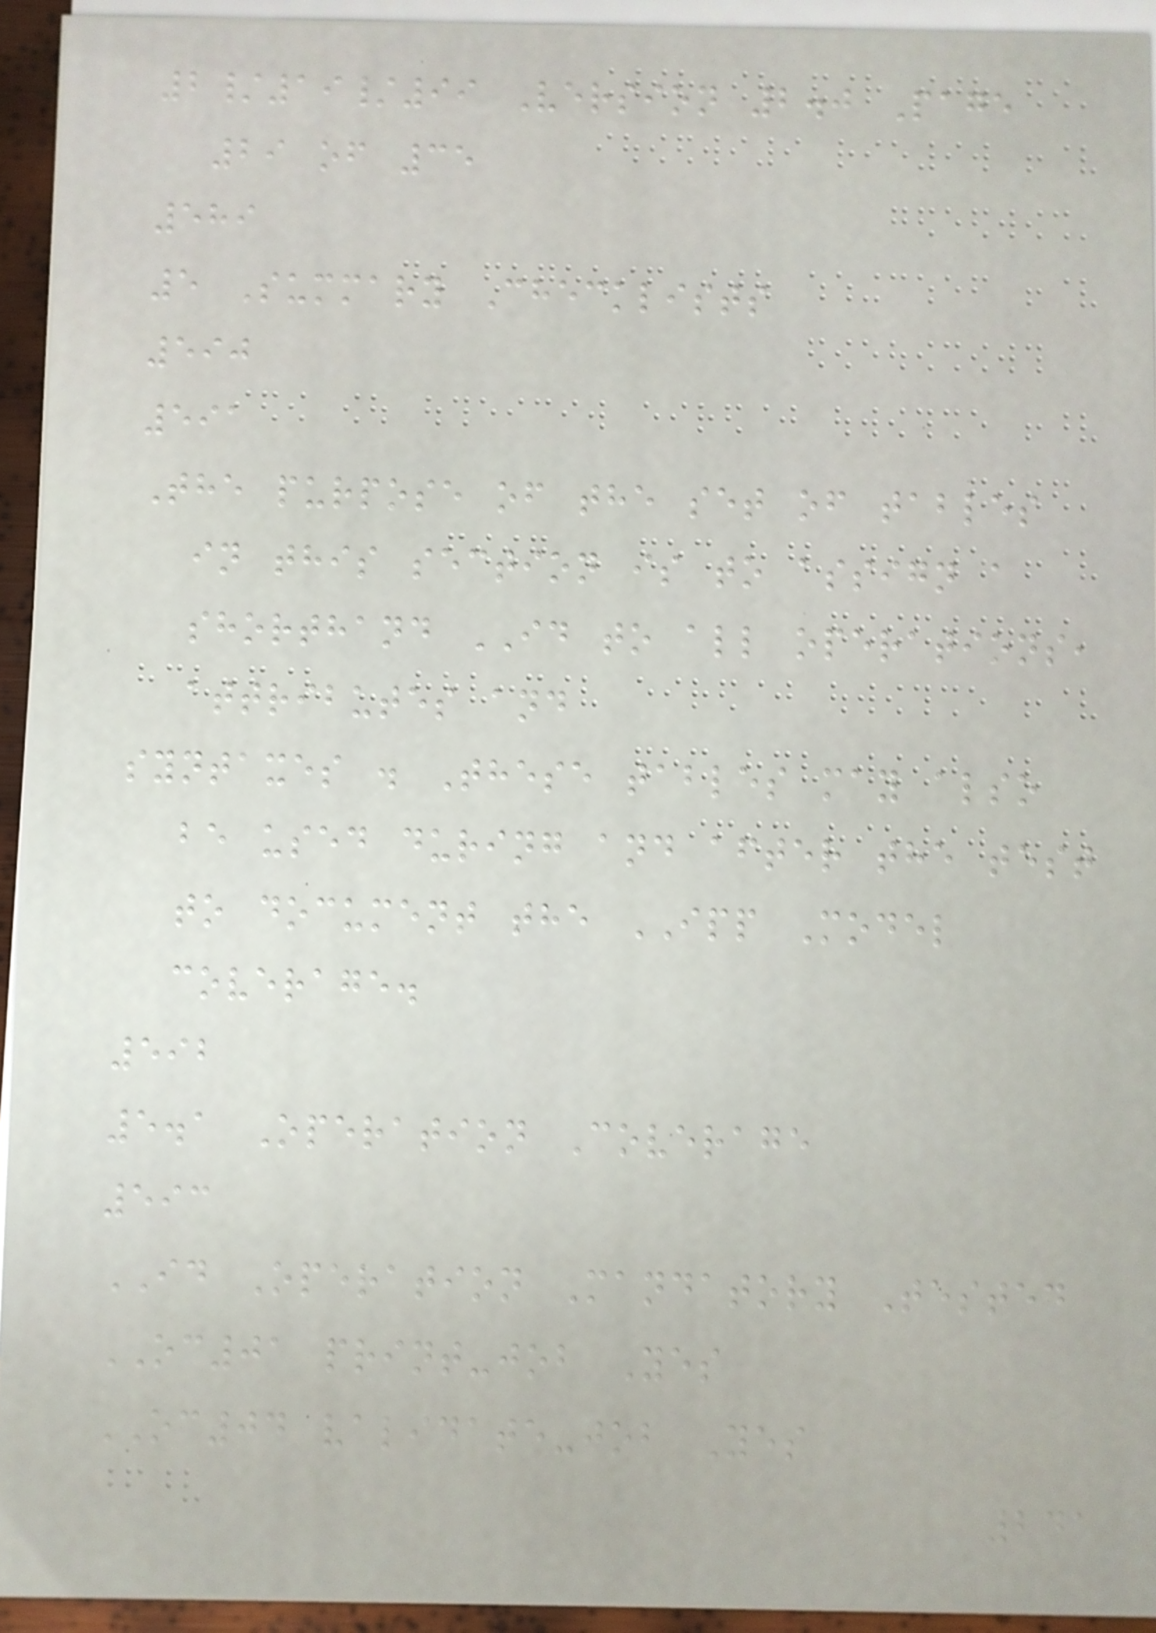2/19/99 Version 2.0 Page
29 of 35
589
5 Summary Checklists
590
591
The purpose of the set of tables
in this section is to assign a
shorthand ID to all operations,
attributes and
syntaxes . These tables may also
be used during and after the test
to document the IPP Model
coverage.
592
5.1 Operation Coverage
593
ID Operation Mandatory Tested
OC01 print-job Yes
OC04 validate-job Yes
241
